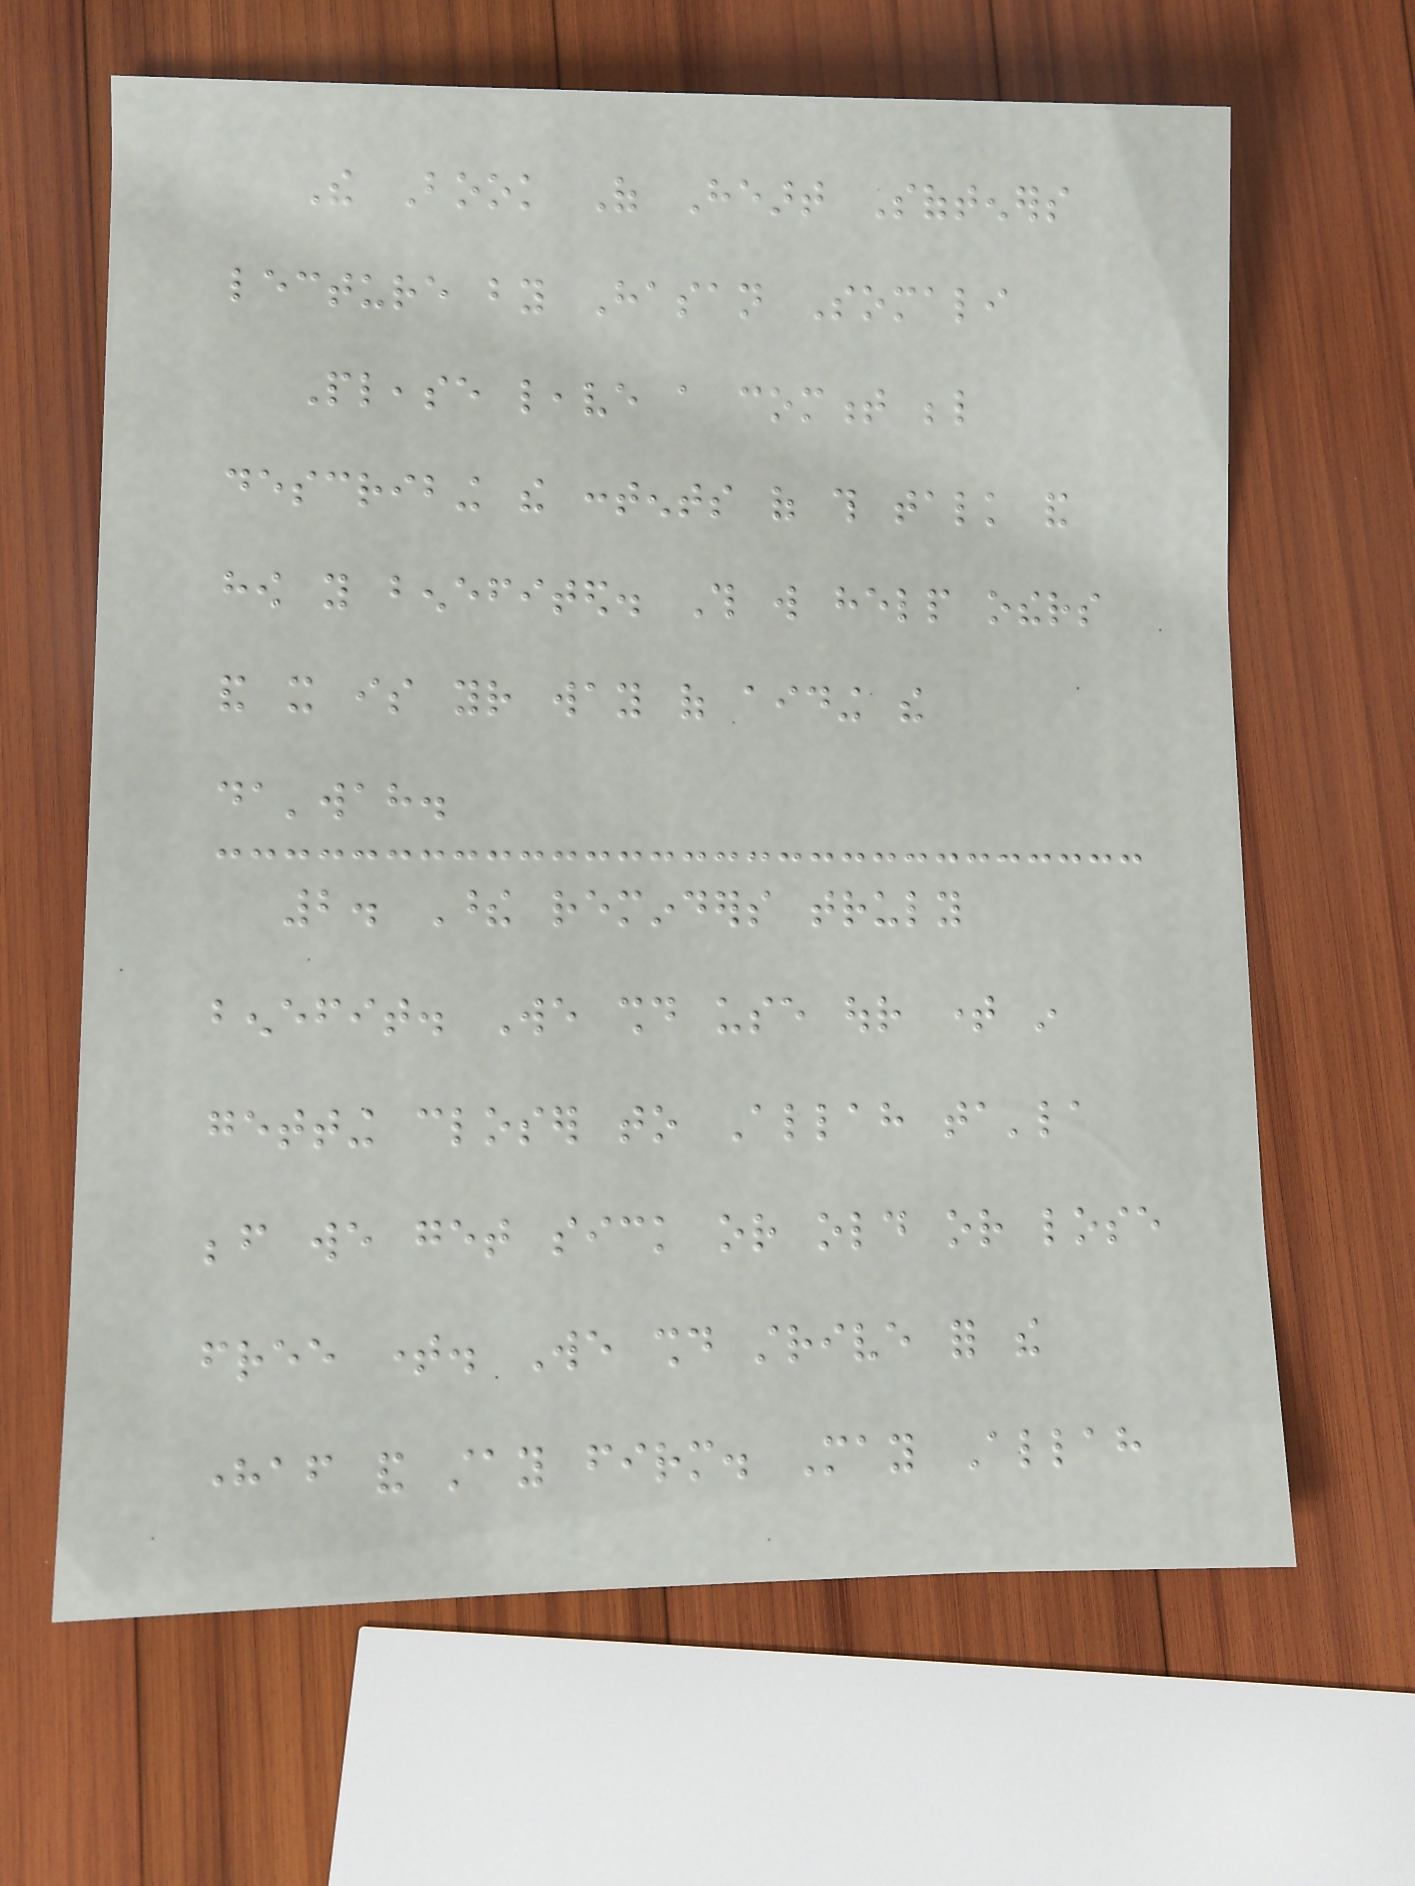The Book Of Heart Softeners
lecture by Hasan Somali
Please leave a comment below
describing the contents of this talk and
how you benefited. This will help others
and it is your way of aiding the
da'wah.
2. These reminders truly
benefit. We should use our time in
getting closer to Allah ta'la
before we get sick or old or lose
free time. We should strive for the
hereafter and stay firm. May Allah
